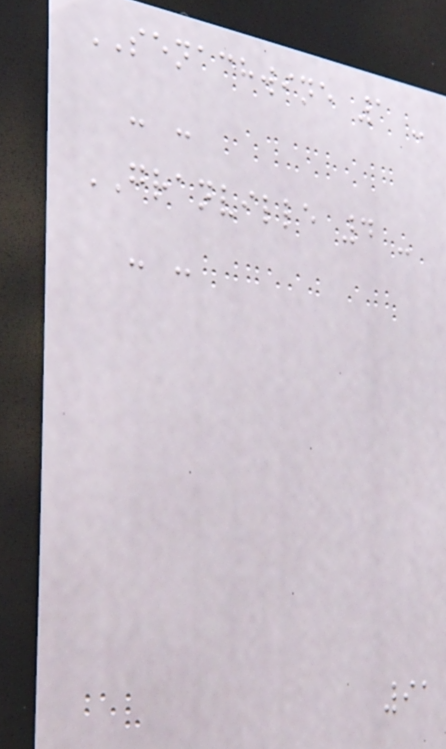SENACHWINE 1 -
- -
GRANVILLE 4 -
- -
91
